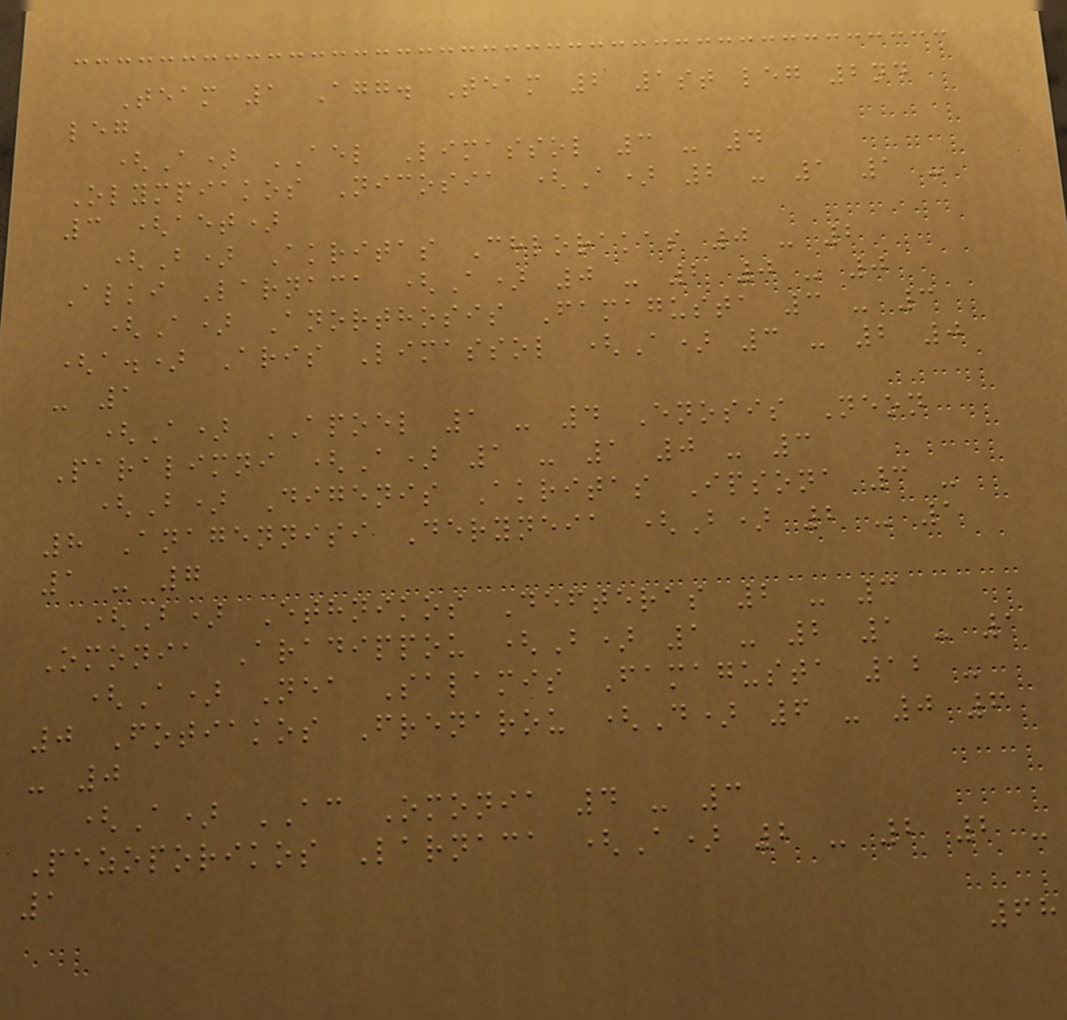Team 1 Agg. Team 2 1st leg 2nd
leg
(A) AEL Limassol 3 - 4
Olympiakos Nicosia (A) 2 - 1 1 -
3 (aet)
(B) Akritas Chlorakas 0 - 2
Alki Larnaca (A) 0 - 2 0 - 0
(A) Anorthosis Famagusta 3 - 3
(a.) Aris Limassol (A) 3 - 2 0
- 1
(A) APOEL 1 - 4 Enosis Neon
Paralimni (A) 1 - 1 0 - 3
(B) Digenis Akritas Ipsona 3 -
8 Anagennisi Deryneia (B) 2 - 1
1 - 7
(B) Ethnikos Defteras 2 - 3
Omonia Aradippou (B) 1 - 2 1 - 1
(A) Nea Salamis Famagusta 12 -
0 Fotiakos Frenarou (D) 6 - 0 6
- 0
(A) AC Omonia 4 - 3
Pezoporikos Larnaca (A) 2 - 2 2 -
1
68
